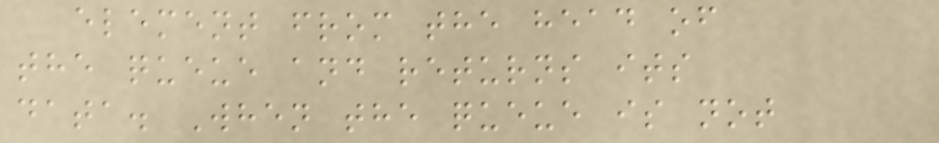element from the head of
the queue and returns its
data. When the queue is not
